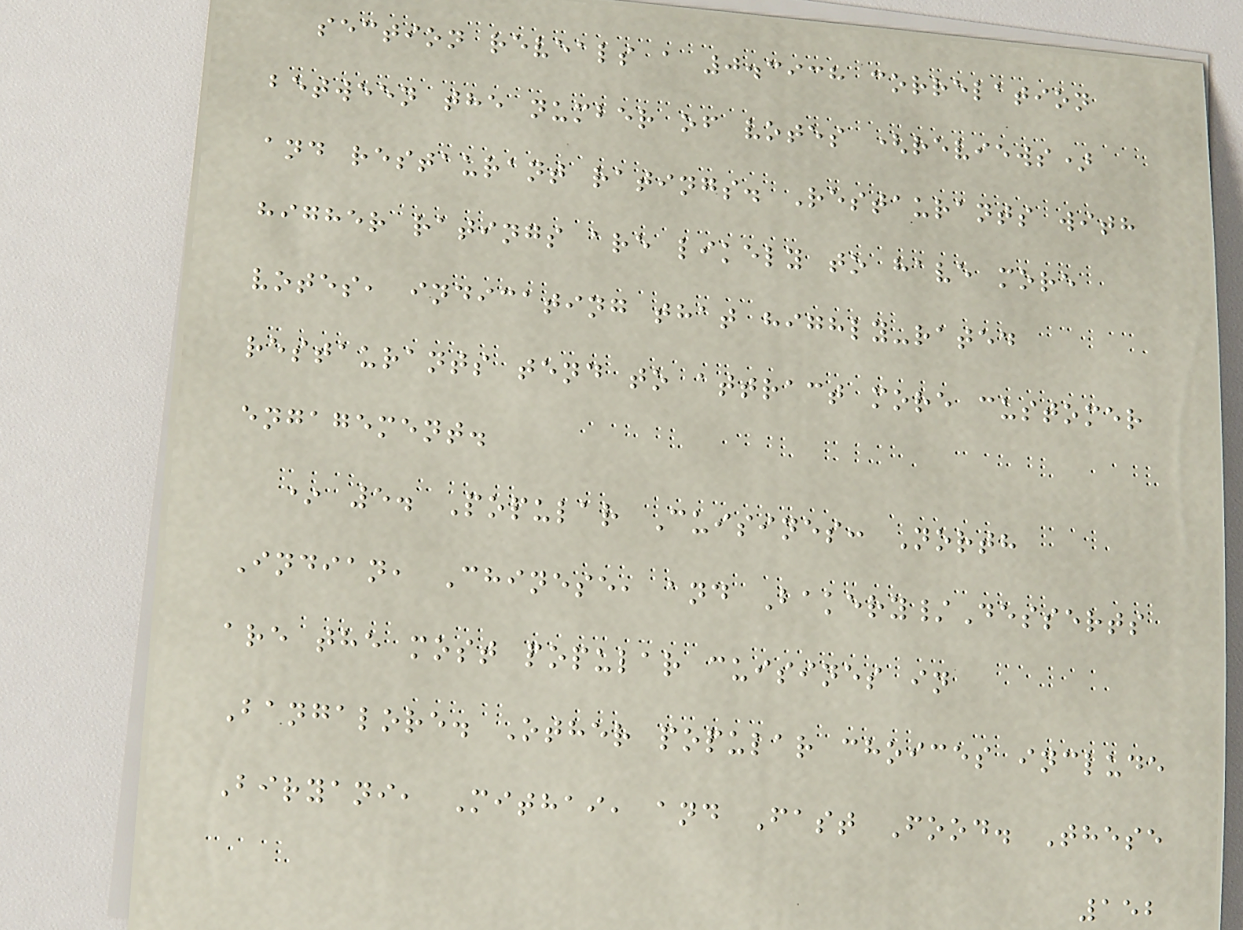section reveals a 0.3938 correlation
between the number of votes (reviews)
and restaurant ratings. Restaurants with
higher ratings are likely to have more
votes, indicating that highly-rated
restaurants tend to attract more customer
engagement.
* 5. Popular Cuisines: North
Indian, Chinese, and Bakery/Desserts
are the most popular cuisines in
Bangalore. Other popular choices include
Biryani, Mithai, and Fast Food. These
152
